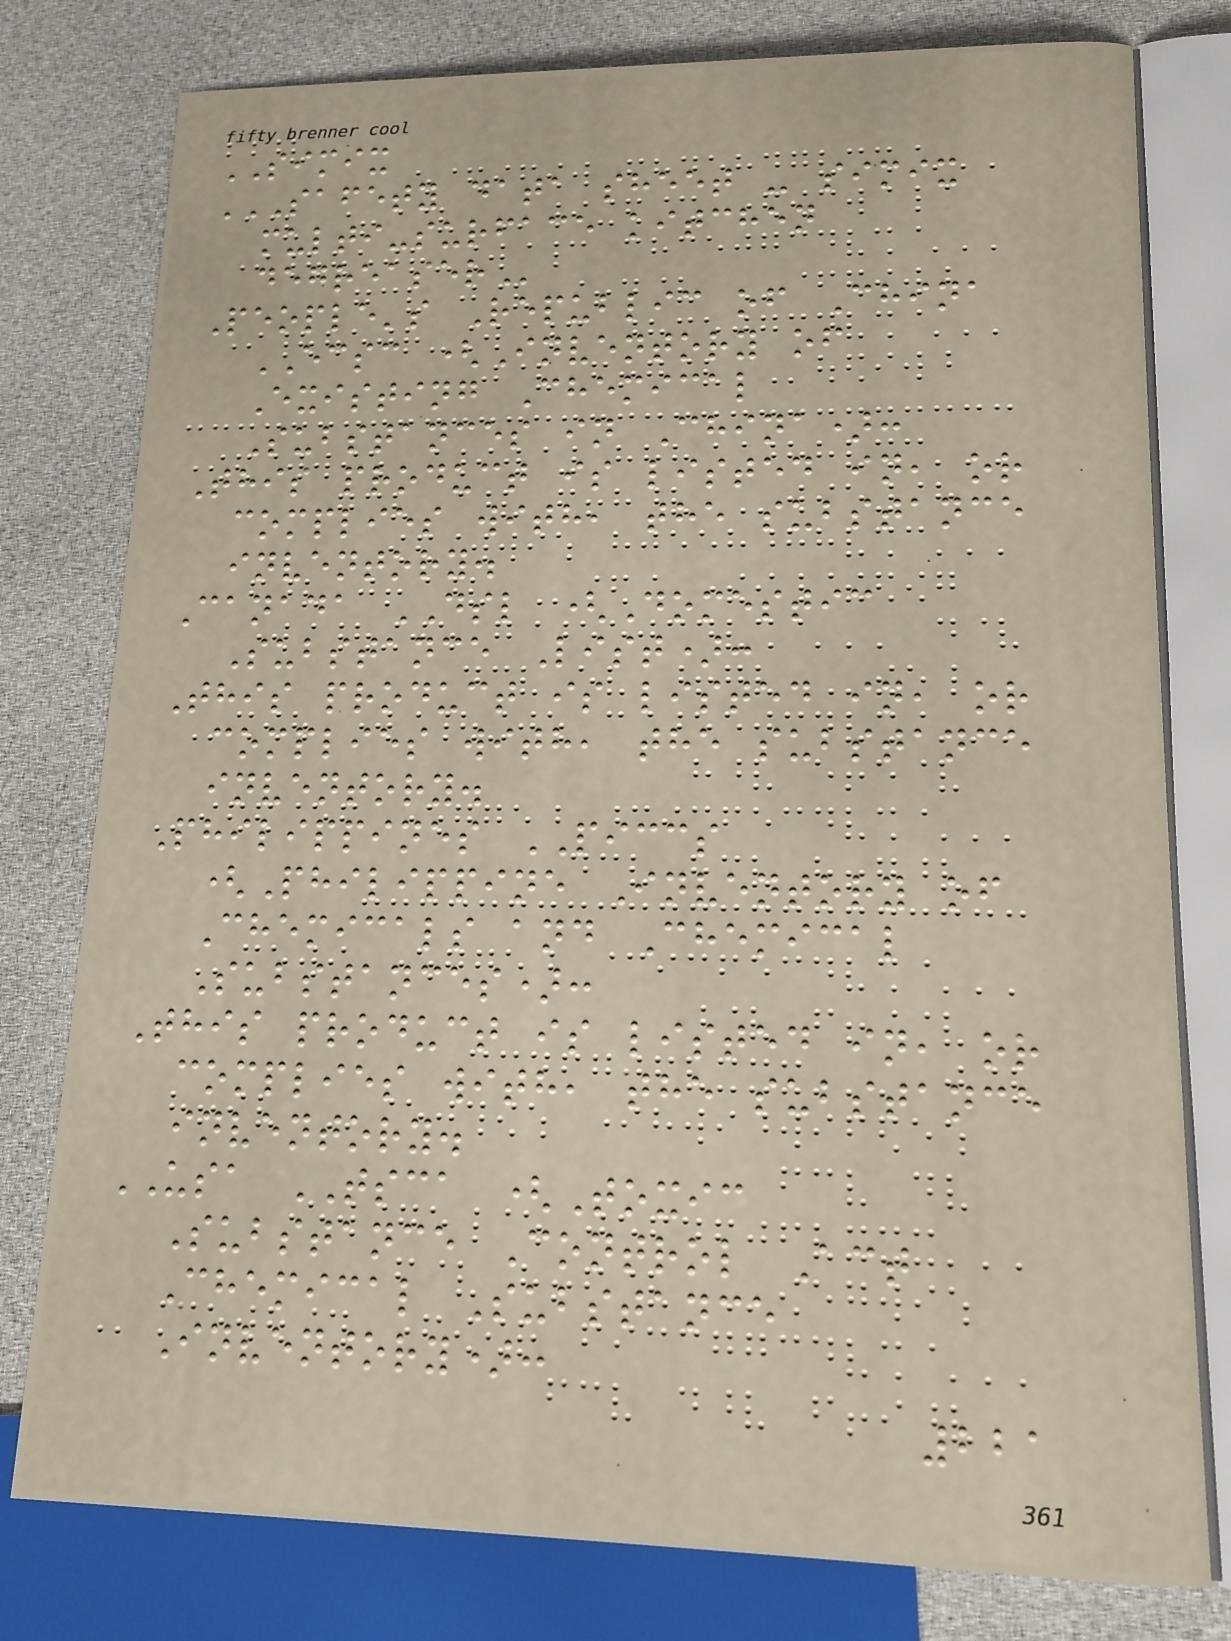SIMIX
SAFETY DATA SHEET - SIMIX
MULTI-SURFACE KITCHEN
DEGREASER
People's Republic of China
ECSC (Inventory of
Existing Chemical
Substances in China):
This product is listed in, or
complies with, the substance
inventory.
Canada DSL (Domestic
Substance List):
This product is listed in, or
complies with, the substance
inventory.
Philippines PICCS
(Philippine Inventory of
Chemicals and Chemical
Substances):
This product is listed in, or
complies with, the substance
inventory.
USA TSCA (Toxic
Substance Control Act
Chemical Substance
Inventory):
221
